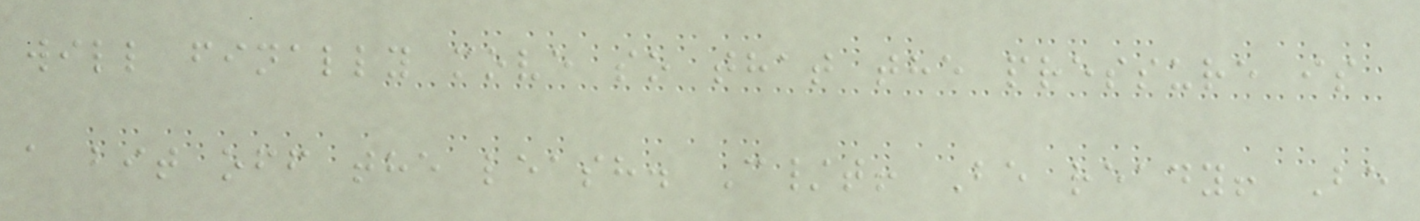will finally move so that the pressure is
a bit off the leash. C/t! Be ready! Be
